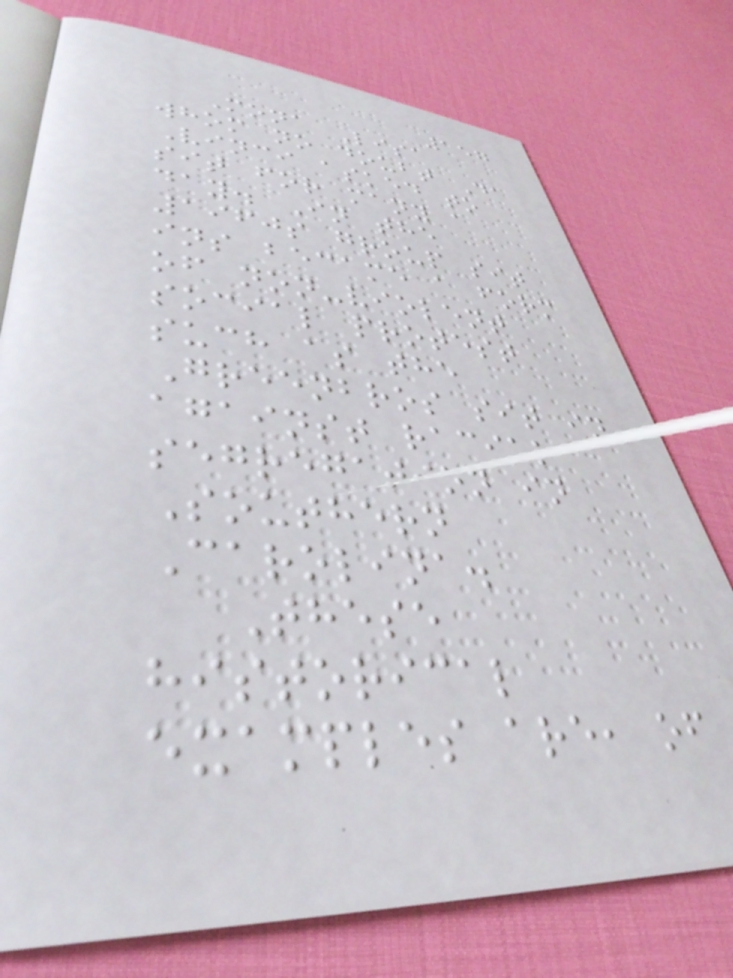157
Mona Lisa
whom no doubt Da
Vinci asked to
sit for many a
day. In the
1960s group sit
ins became a form
of non-violent
social protest
such as the
Greenbros sit in
against racial
segregation in
Southern
Carolina.
These
historical
examples are, of
